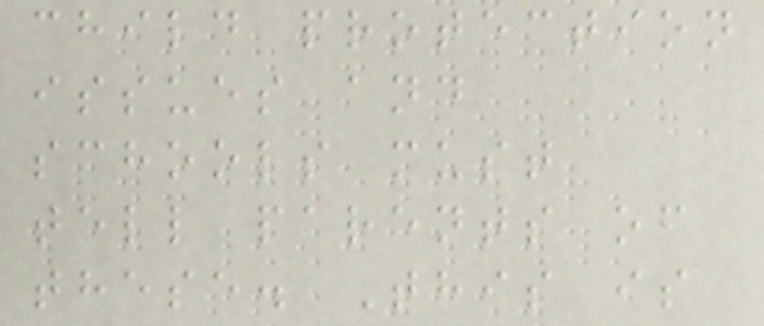child protection
issues and
schools must
tell parents of
these. This is
